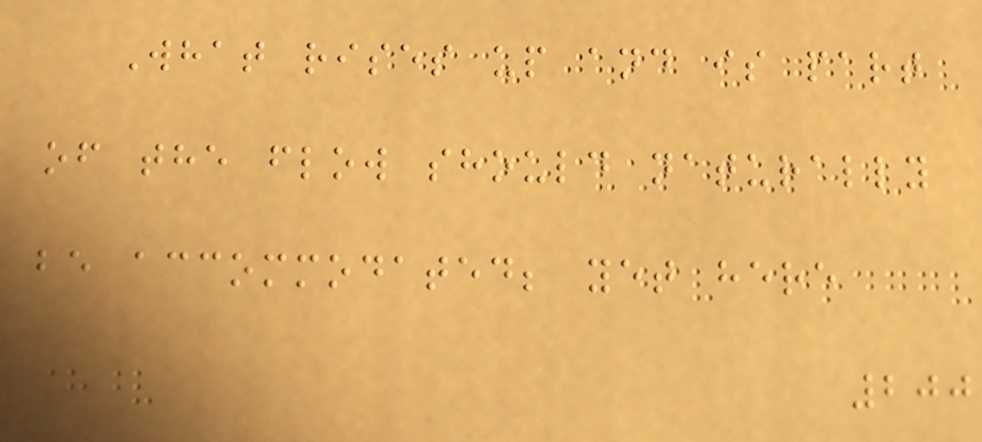What rises up and is part
of the flow should naturally
be accommodated; yet here
200
